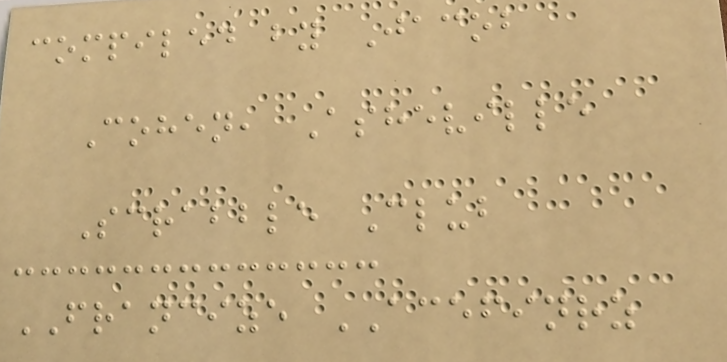compiled by Jacob
Cohen, Asheville
Scrabble Club
FRANCIZE ACEFINRZ
